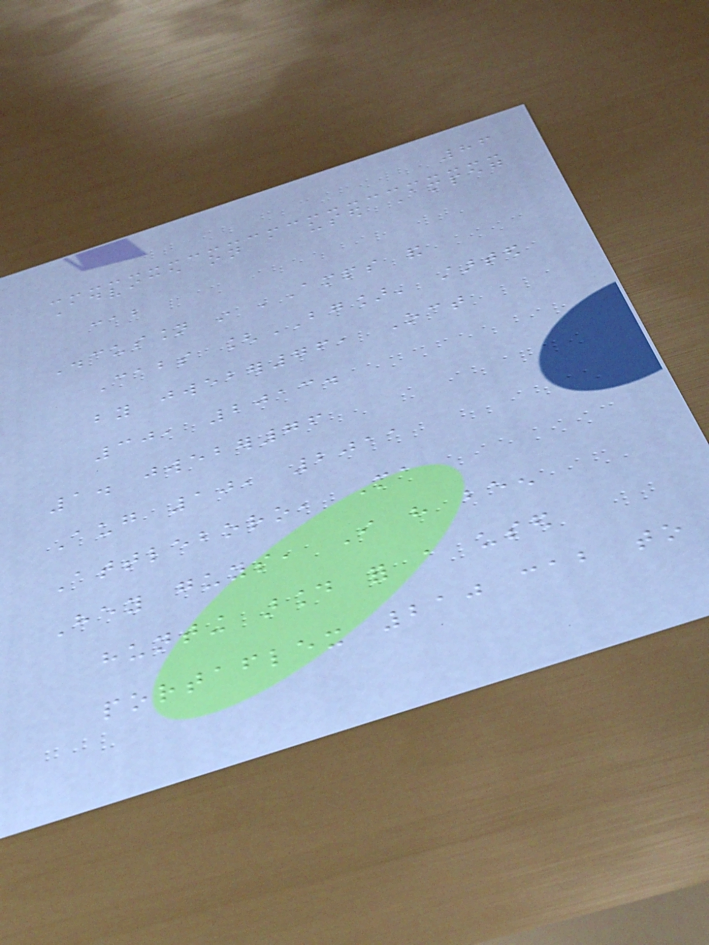86
Advice on a used Ampeg
cab
Discussion in 'Amps and
Cabs [BG]' started
by jweber76, Oct
30, 2013.
1. jweber76
Aug 10, 2011
Attleboro, Ma
Hey guys, I have been
hunting around for a used
portaflex 210 cab to
